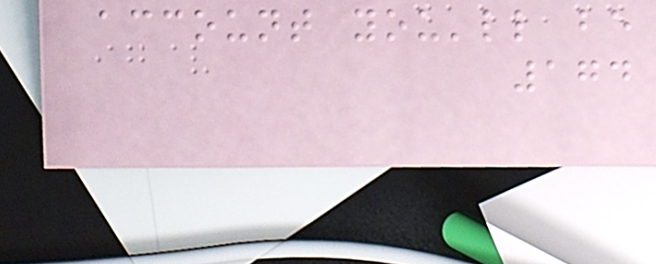account you'll be
174
